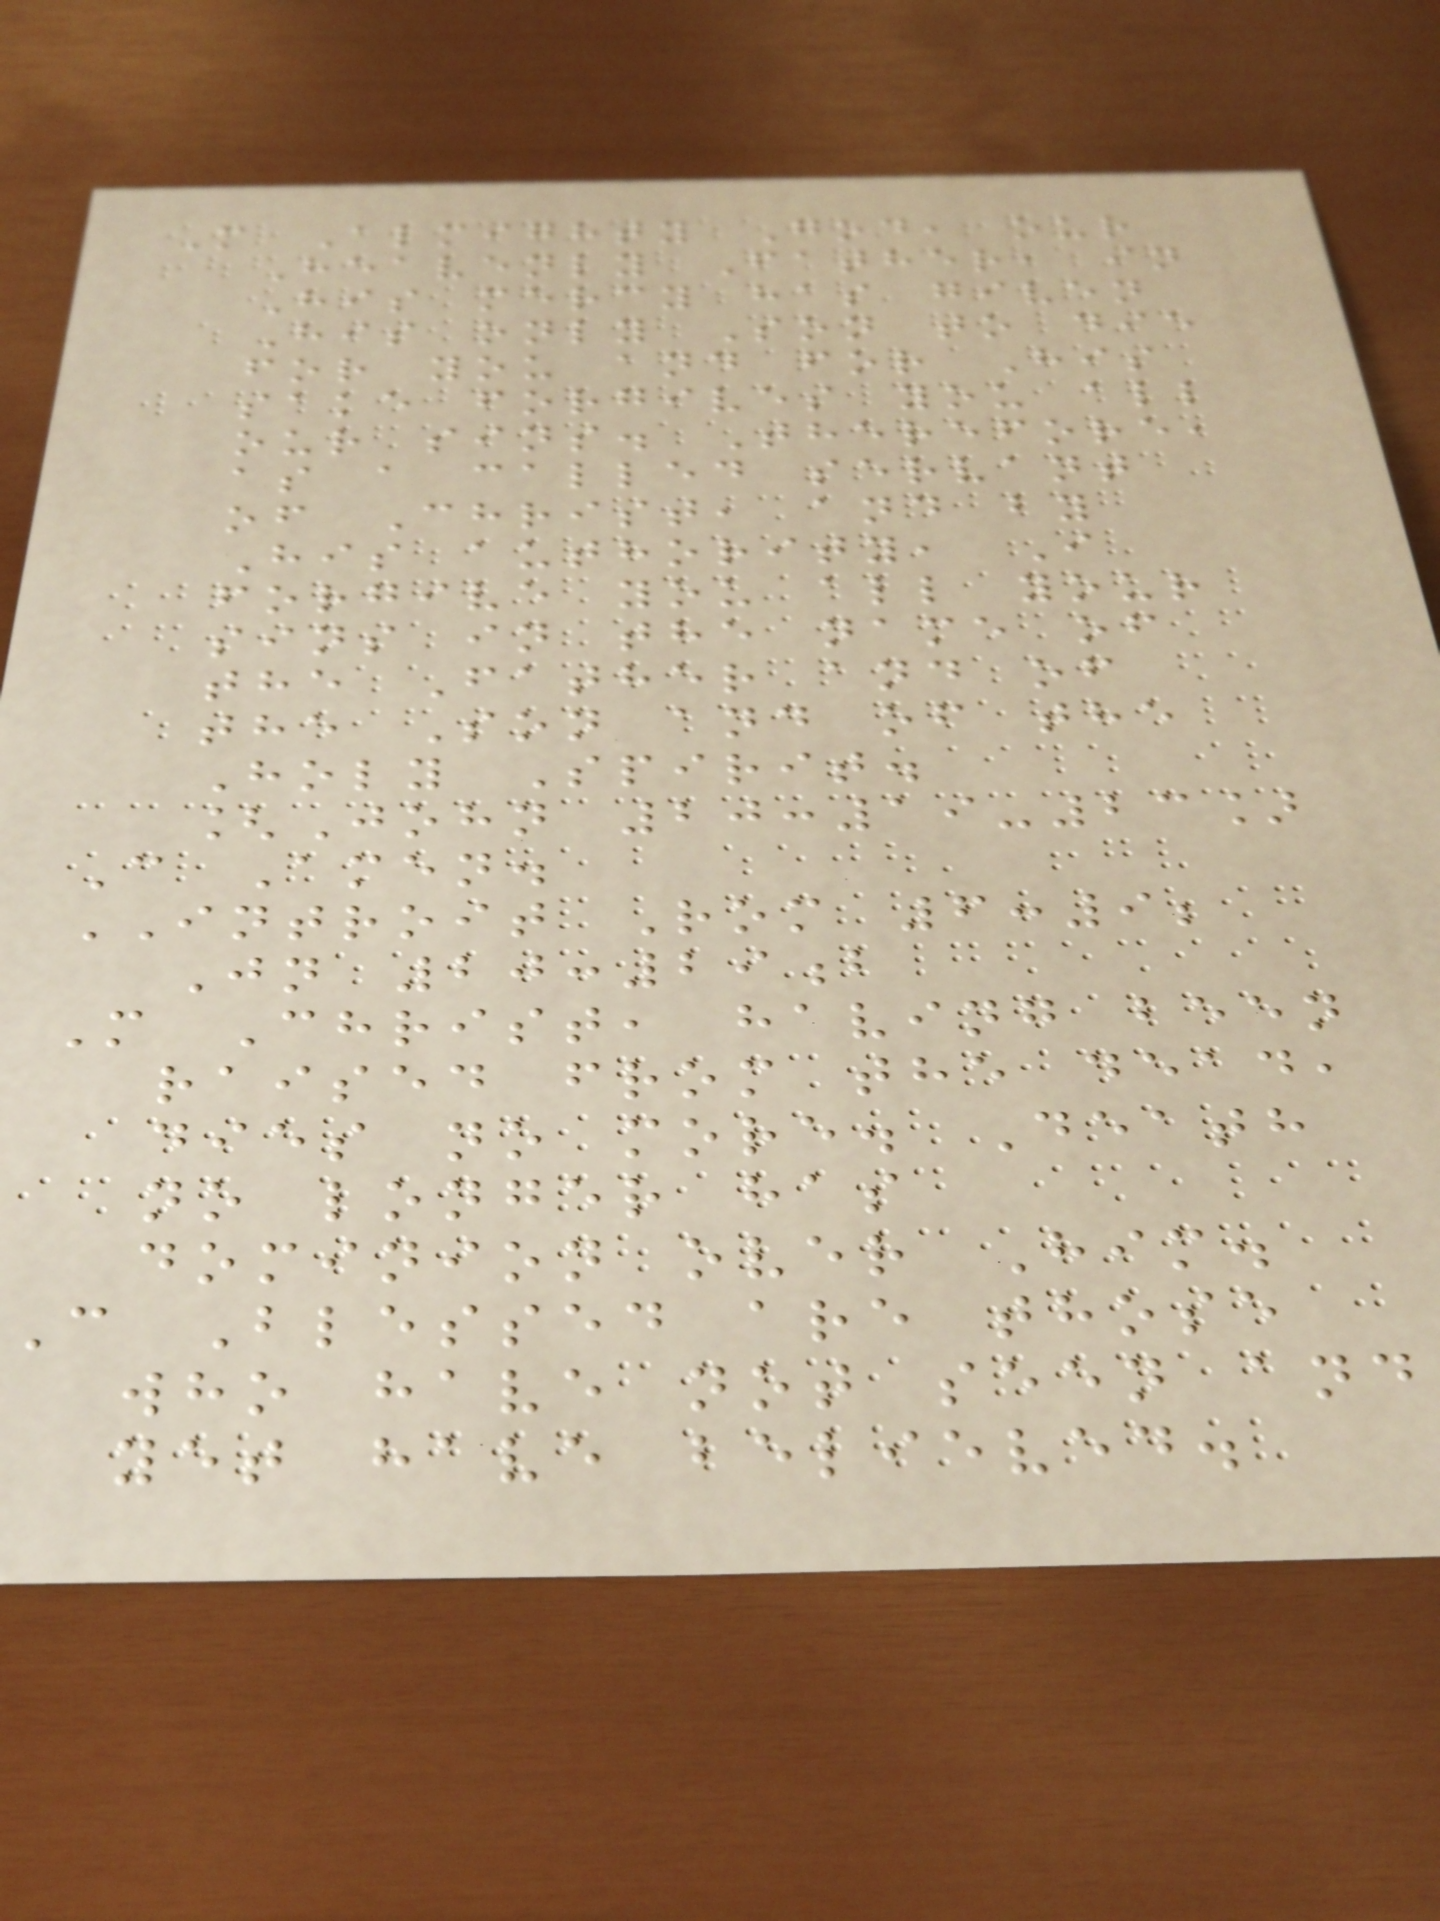M Almighty God, our
Heavenly Father, in
His mercy has given
His only Son to die
for you and for His
sake forgives you all
our sins. Therefore,
as a called servant
of Christ, and by
His authority, I
forgive you all your
sins in the name of
the Father and of
the Son and of the
Holy Spirit.
[John 20:19-23]
C Amen.
INTROIT Rom 6:9;
Jn 20:29b
M Christ, having been
raised from the dead,
dies no more. Death
no longer has
dominion over Him.
C Blessed are those
who have not seen and
yet have believed.
